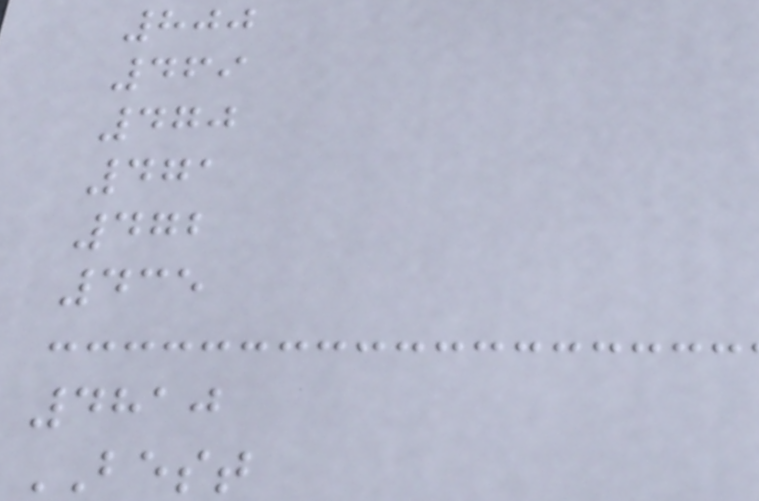800
469
470
471
472
435
4810
BEST
